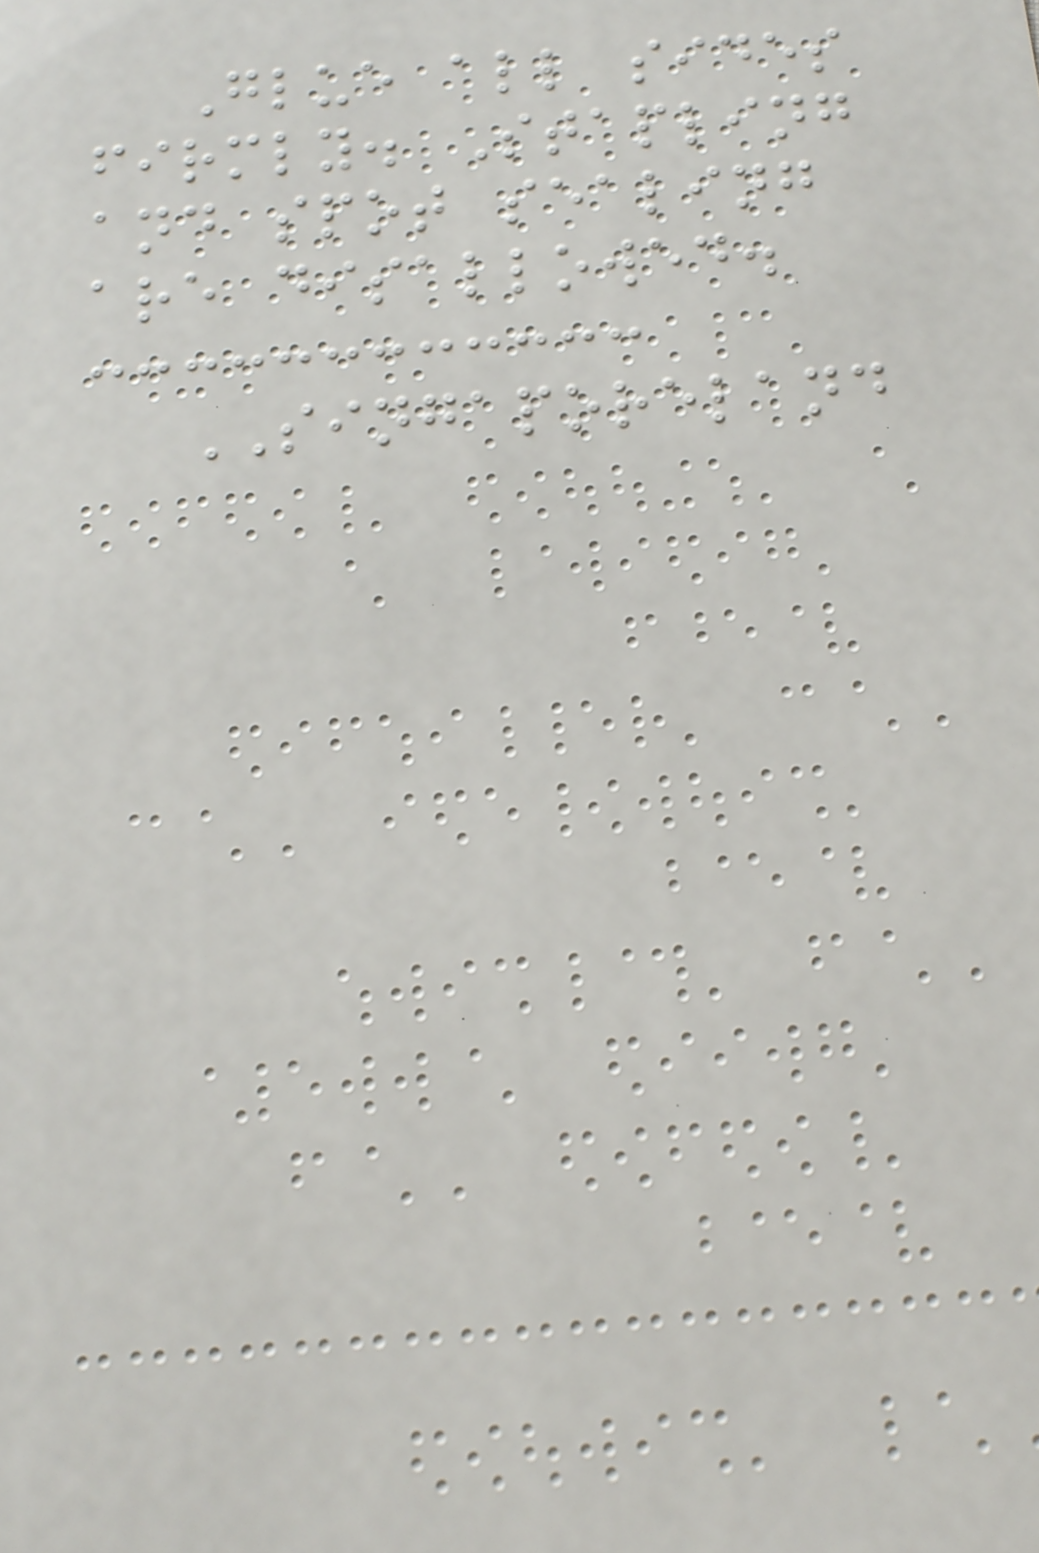Glue all sides
firmly. Stapling
and spot sealing
are disallowed.
SINGAPORELAND
